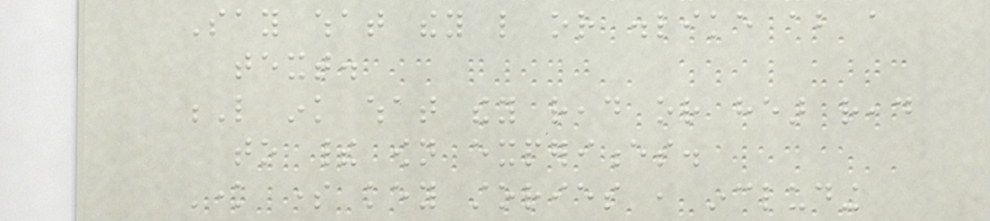Say what they like or dislike about a
text.
L ink what they read or hear read
to their own experiences.
Know some key stories , including
